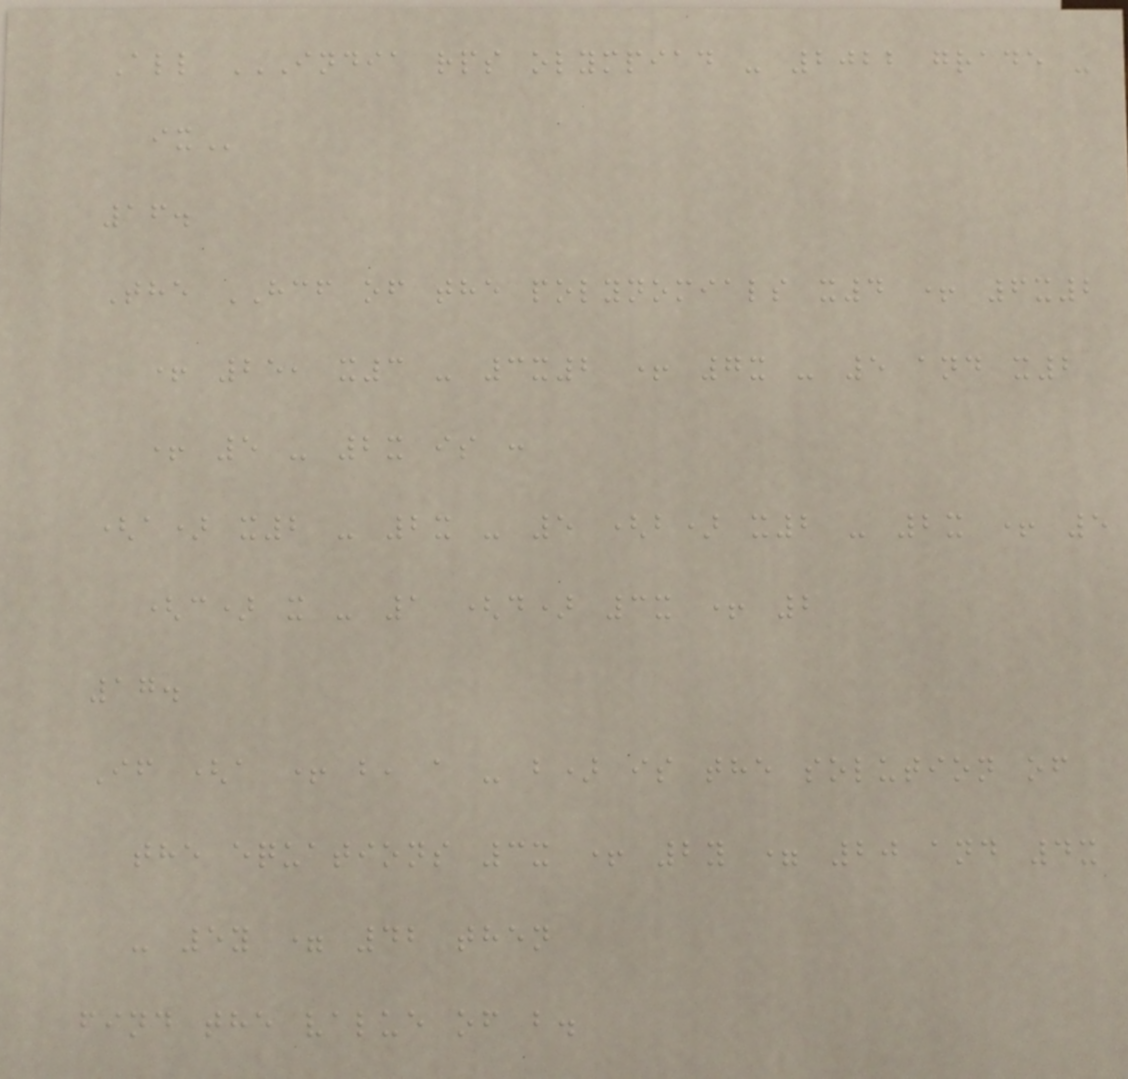All INDIA RPS OLYMPIAD - 2022 GRADE -
IX
16.
The HCF of the polynomials x4 + 6x2
+ 25, x3 - 3x2 + 7x - 5 and x2
+ 5 - 2x is :
(a) x2 - 2x - 5 (b) x2 - 2x + 5
(c) x - 1 (d) 3x + 2
17.
If (a + b, a - b) is the solution of
the equations 3x + 2y = 20 and 4x
- 5y = 42 then
find the value of b.
